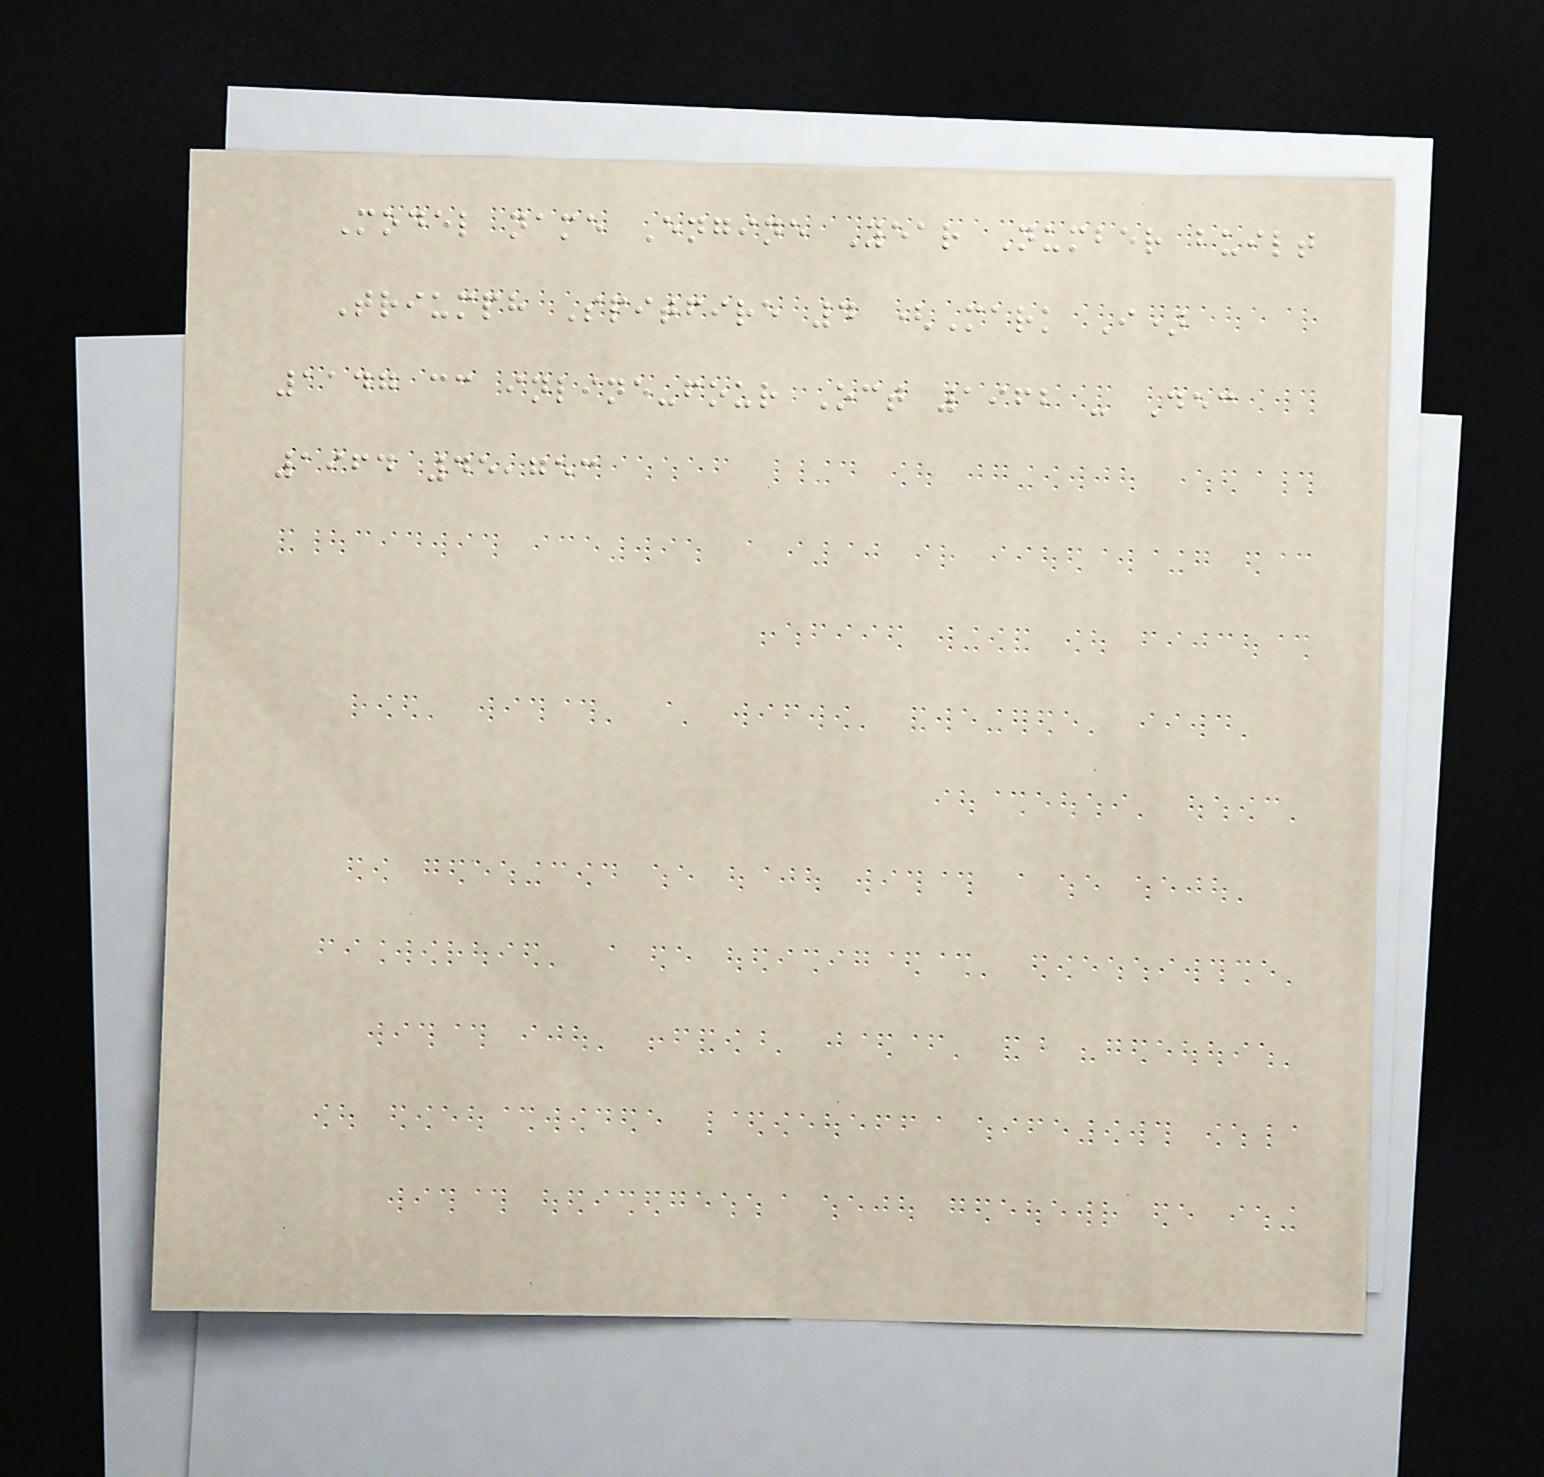Model name Engine Year Number built
Triumph Spitfire 4 (Mark I)
1147 cc inline-four Oct 1962 - Dec
1964 45,753
